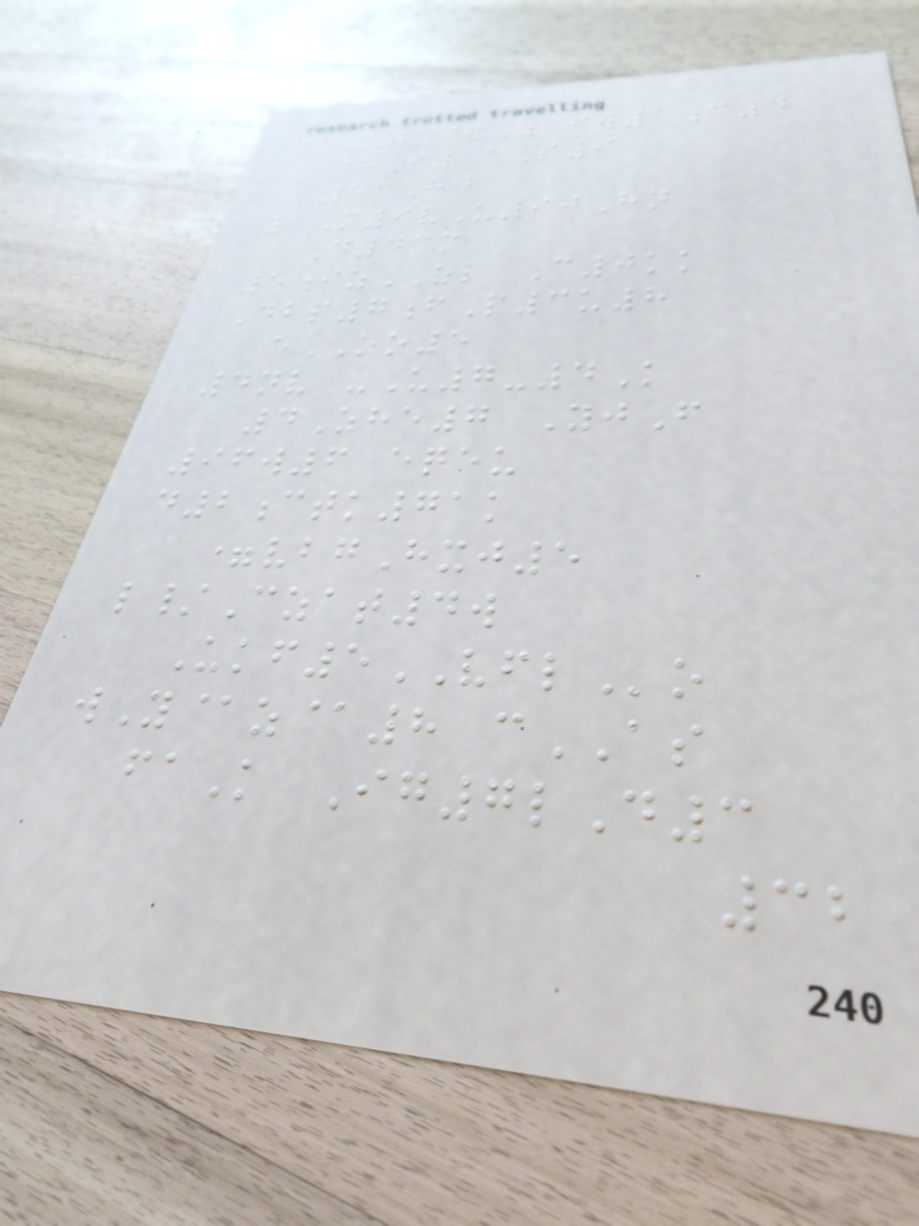1WU&Z iw1c4
8S11S9
53Hj
3M9vU90Hn
D43m
5izZL C0kk
Dbp7fP3u8
eOO5
4nv -U7-4K
4Zhe7 YjF
96w6 eqeu
d2ctk71k
=vbgHxj5
l/Czat4w
Ukf5VFLo
wY@z@8 cAS
faK Ig7lD3
32
